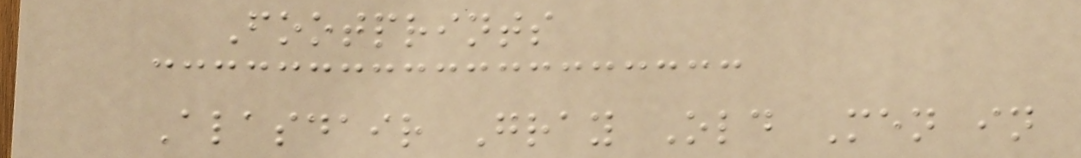Footprints
Alasdair Gray Old Men in
